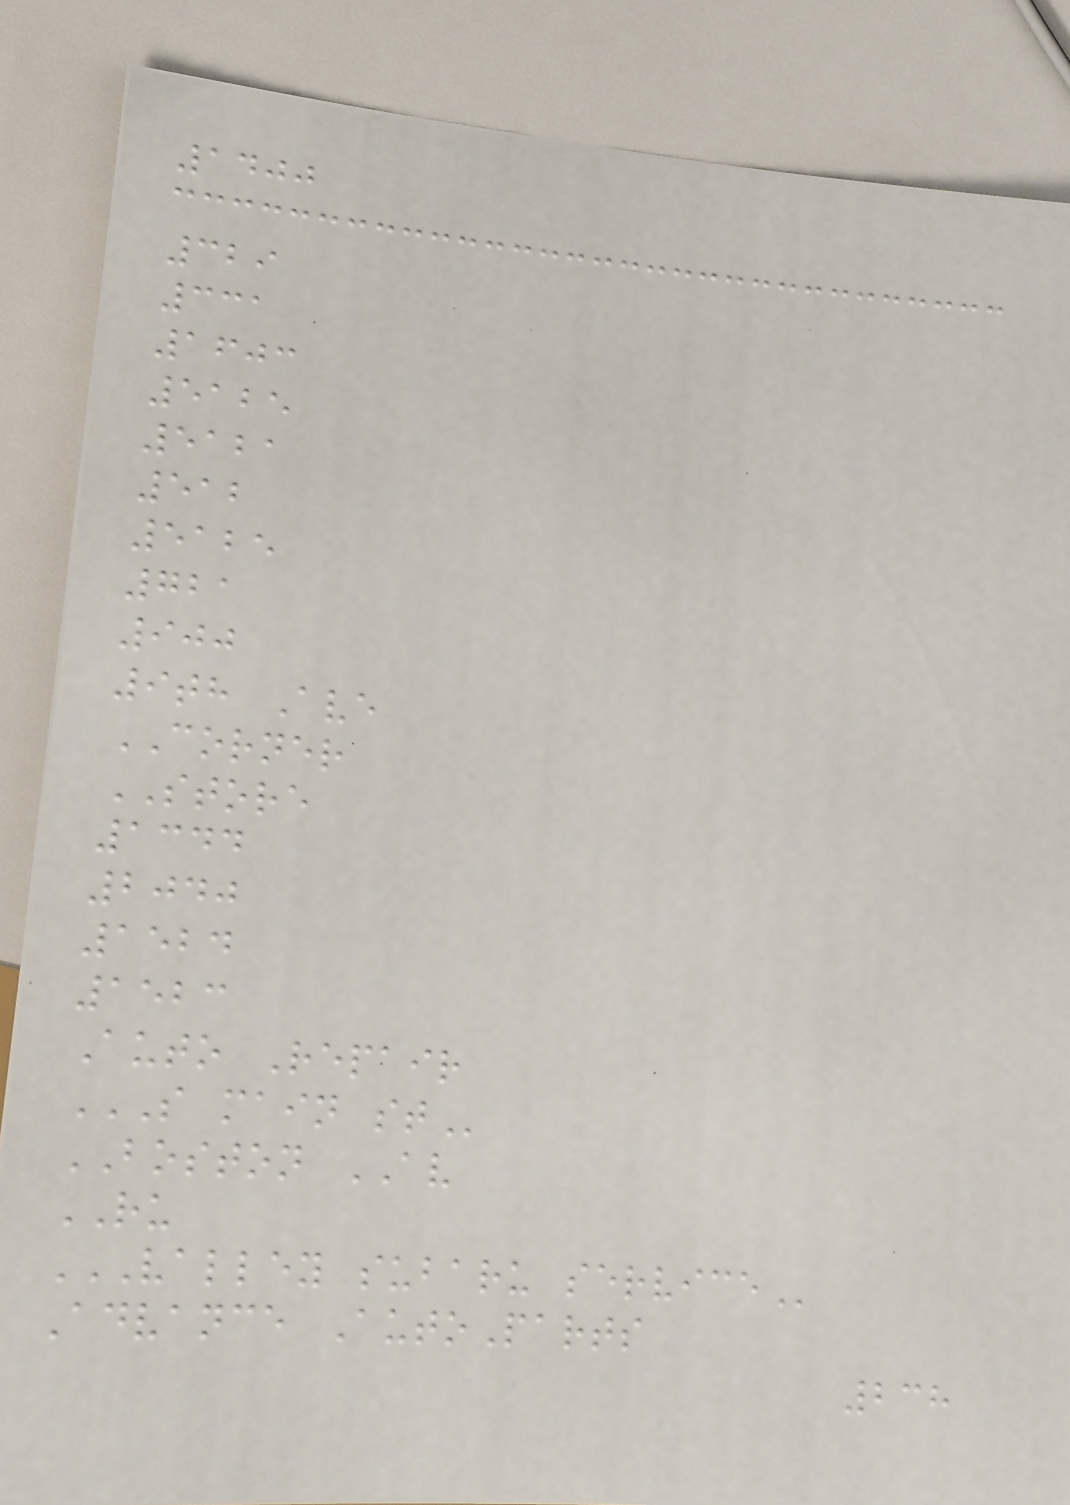1400
329
331
1603
5125
5121
512
5125
721
900
9th Ave
CORNER
STORE
1344
2040
1524
1523
Auto Repair
S MAIN ST
BOSTON AV
RU
VALLEY SUBARU SERVICE
Advance AutoParts
238
